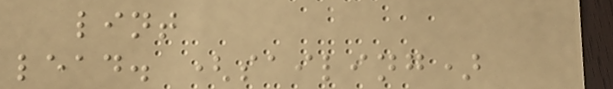lint
lead. (sailing)
